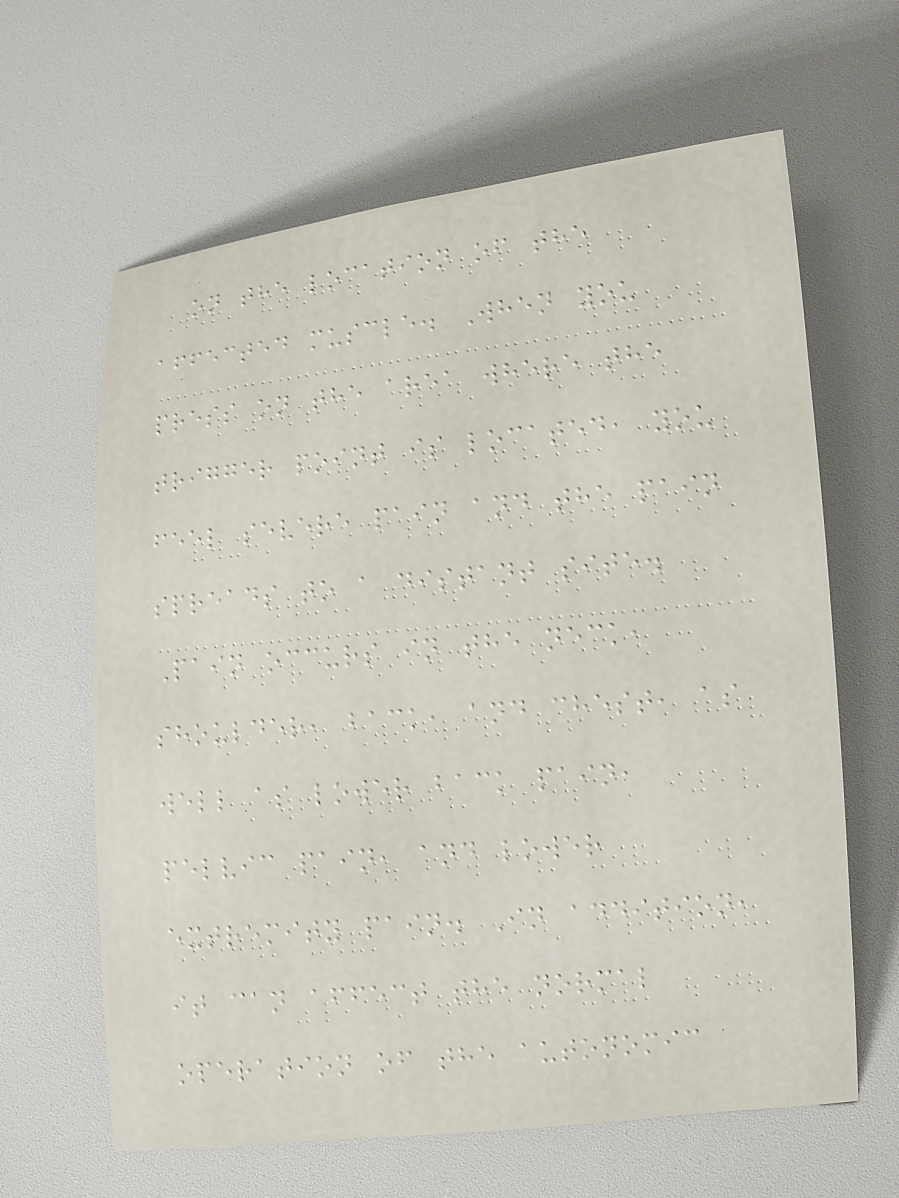on the location of the
affected muscle. When you
press on the area where the
trigger point is located, you
feel severe pain and the pain
spreads to a distant site.
Pain occurs in the neck,
shoulder, back, and chest, as
well as lower back pain,
pelvic pain, and lower
extremity pain. In addition,
it can affect the normal
operation of the autonomic
